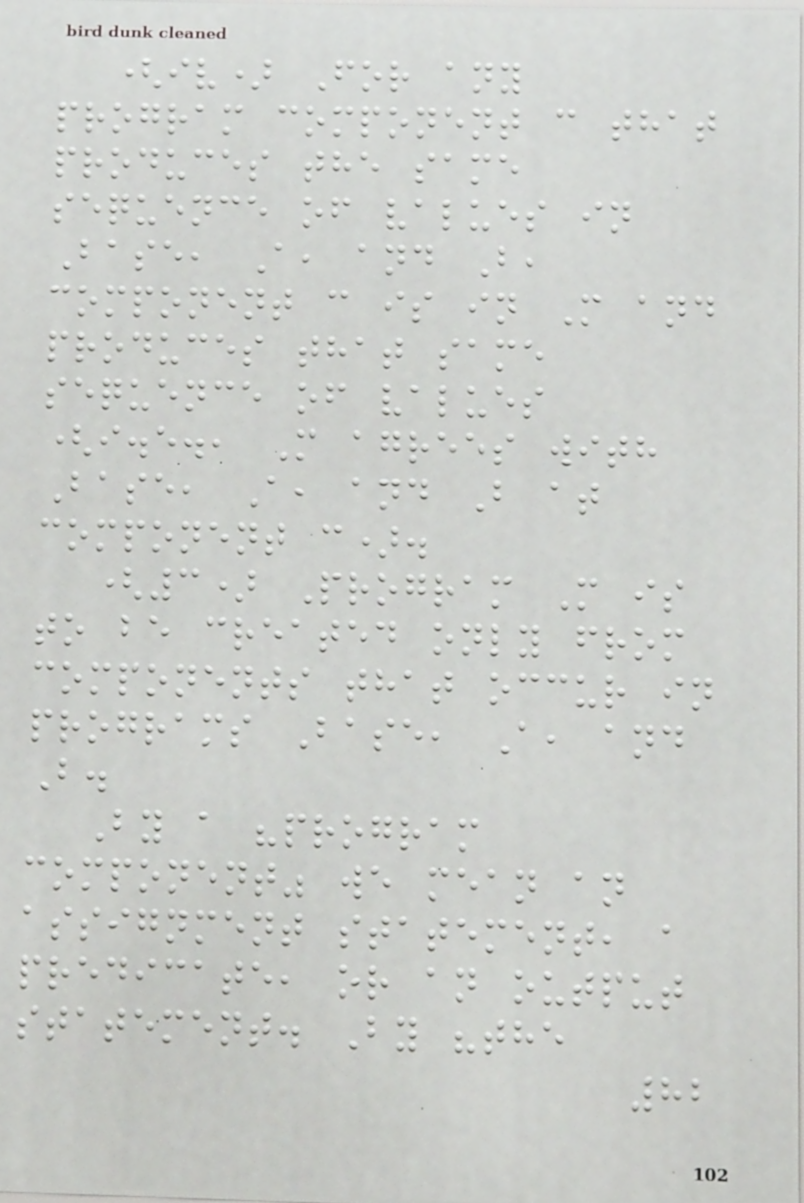(iv) For any
program component c that
produces the same
sequence of values in
Base, A, and B,
component c is in M and
produces that same
sequence of values
(i.e., M agrees with
Base, A, and B at
component c).
(3) Program M is
to be created only from
components that occur in
programs Base, A, and
B.
By a "program
component" we mean an
assignment statement, a
predicate, or an output
statement. By "the
82
